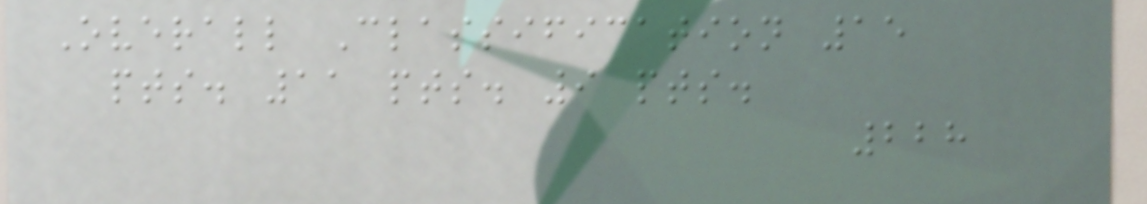Overall Classification 15
pts. 11 pts. 9 pts.
228
